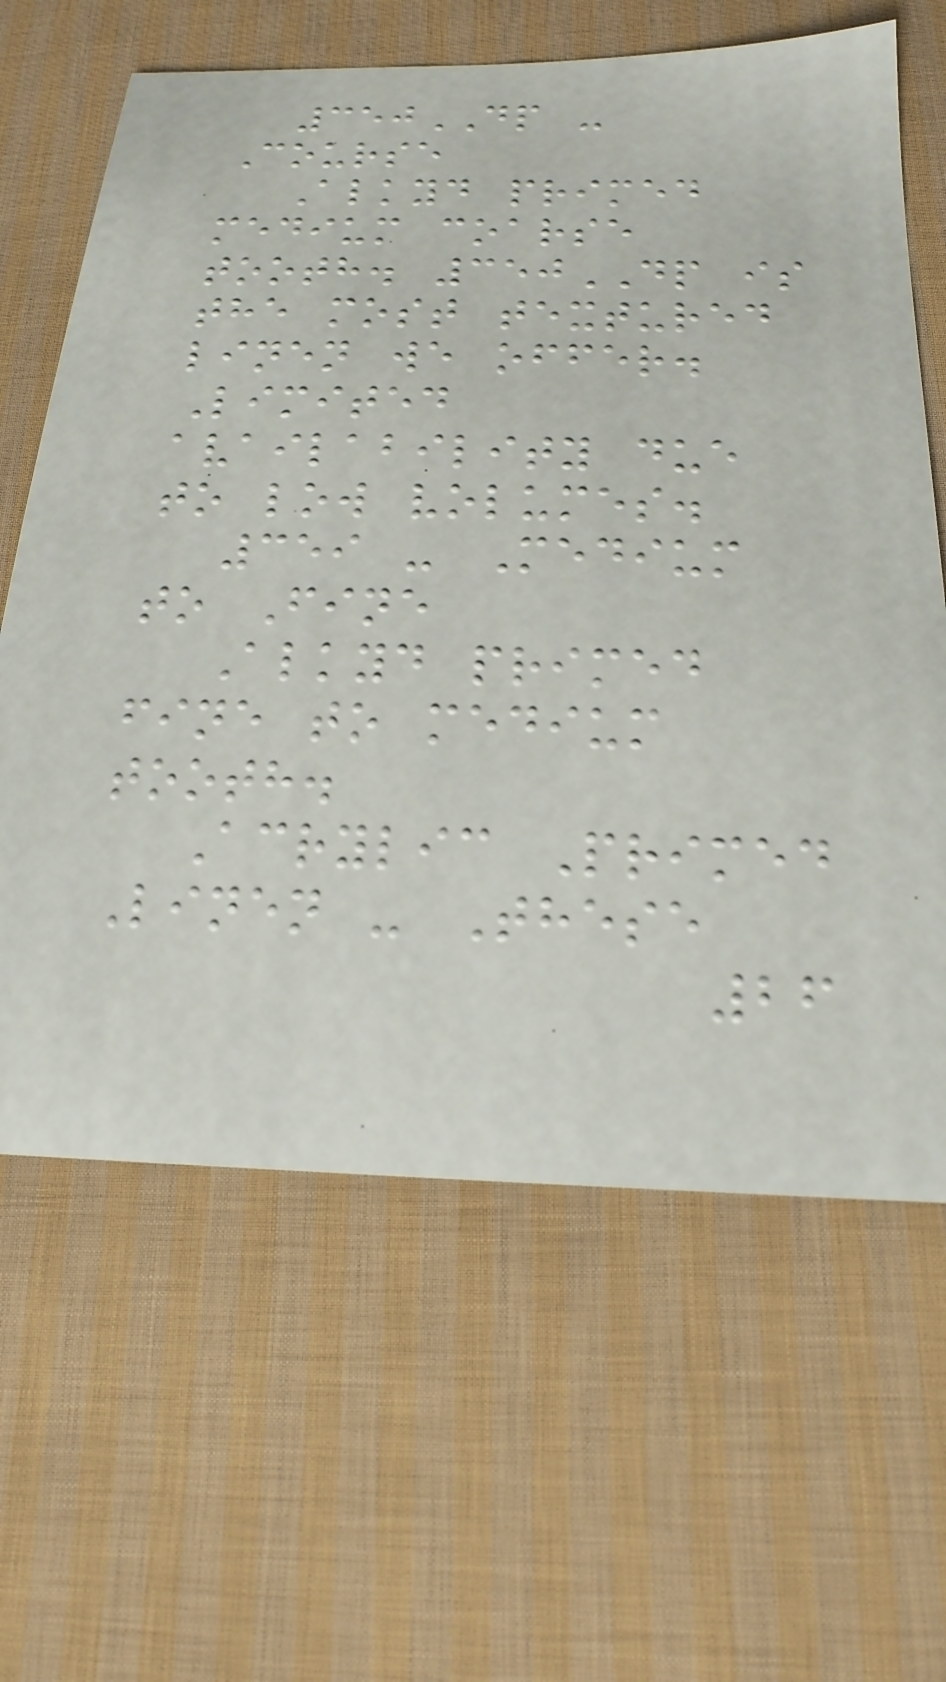350DP -
Course
Alkyd primed
medium coarse
tooth. 350DP is
the most textured
linen we offer.
Limited
availability due
to low volumes.
359 - Medium
to Fine
Alkyd primed
fine to medium
tooth.
Acrylic Primed
Linen - These
26
